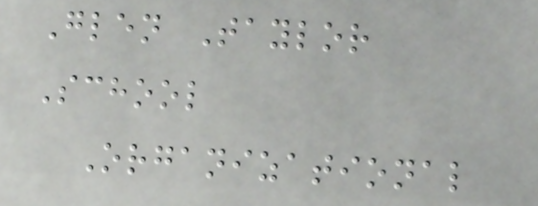Glen Taylor
School
Organizational
